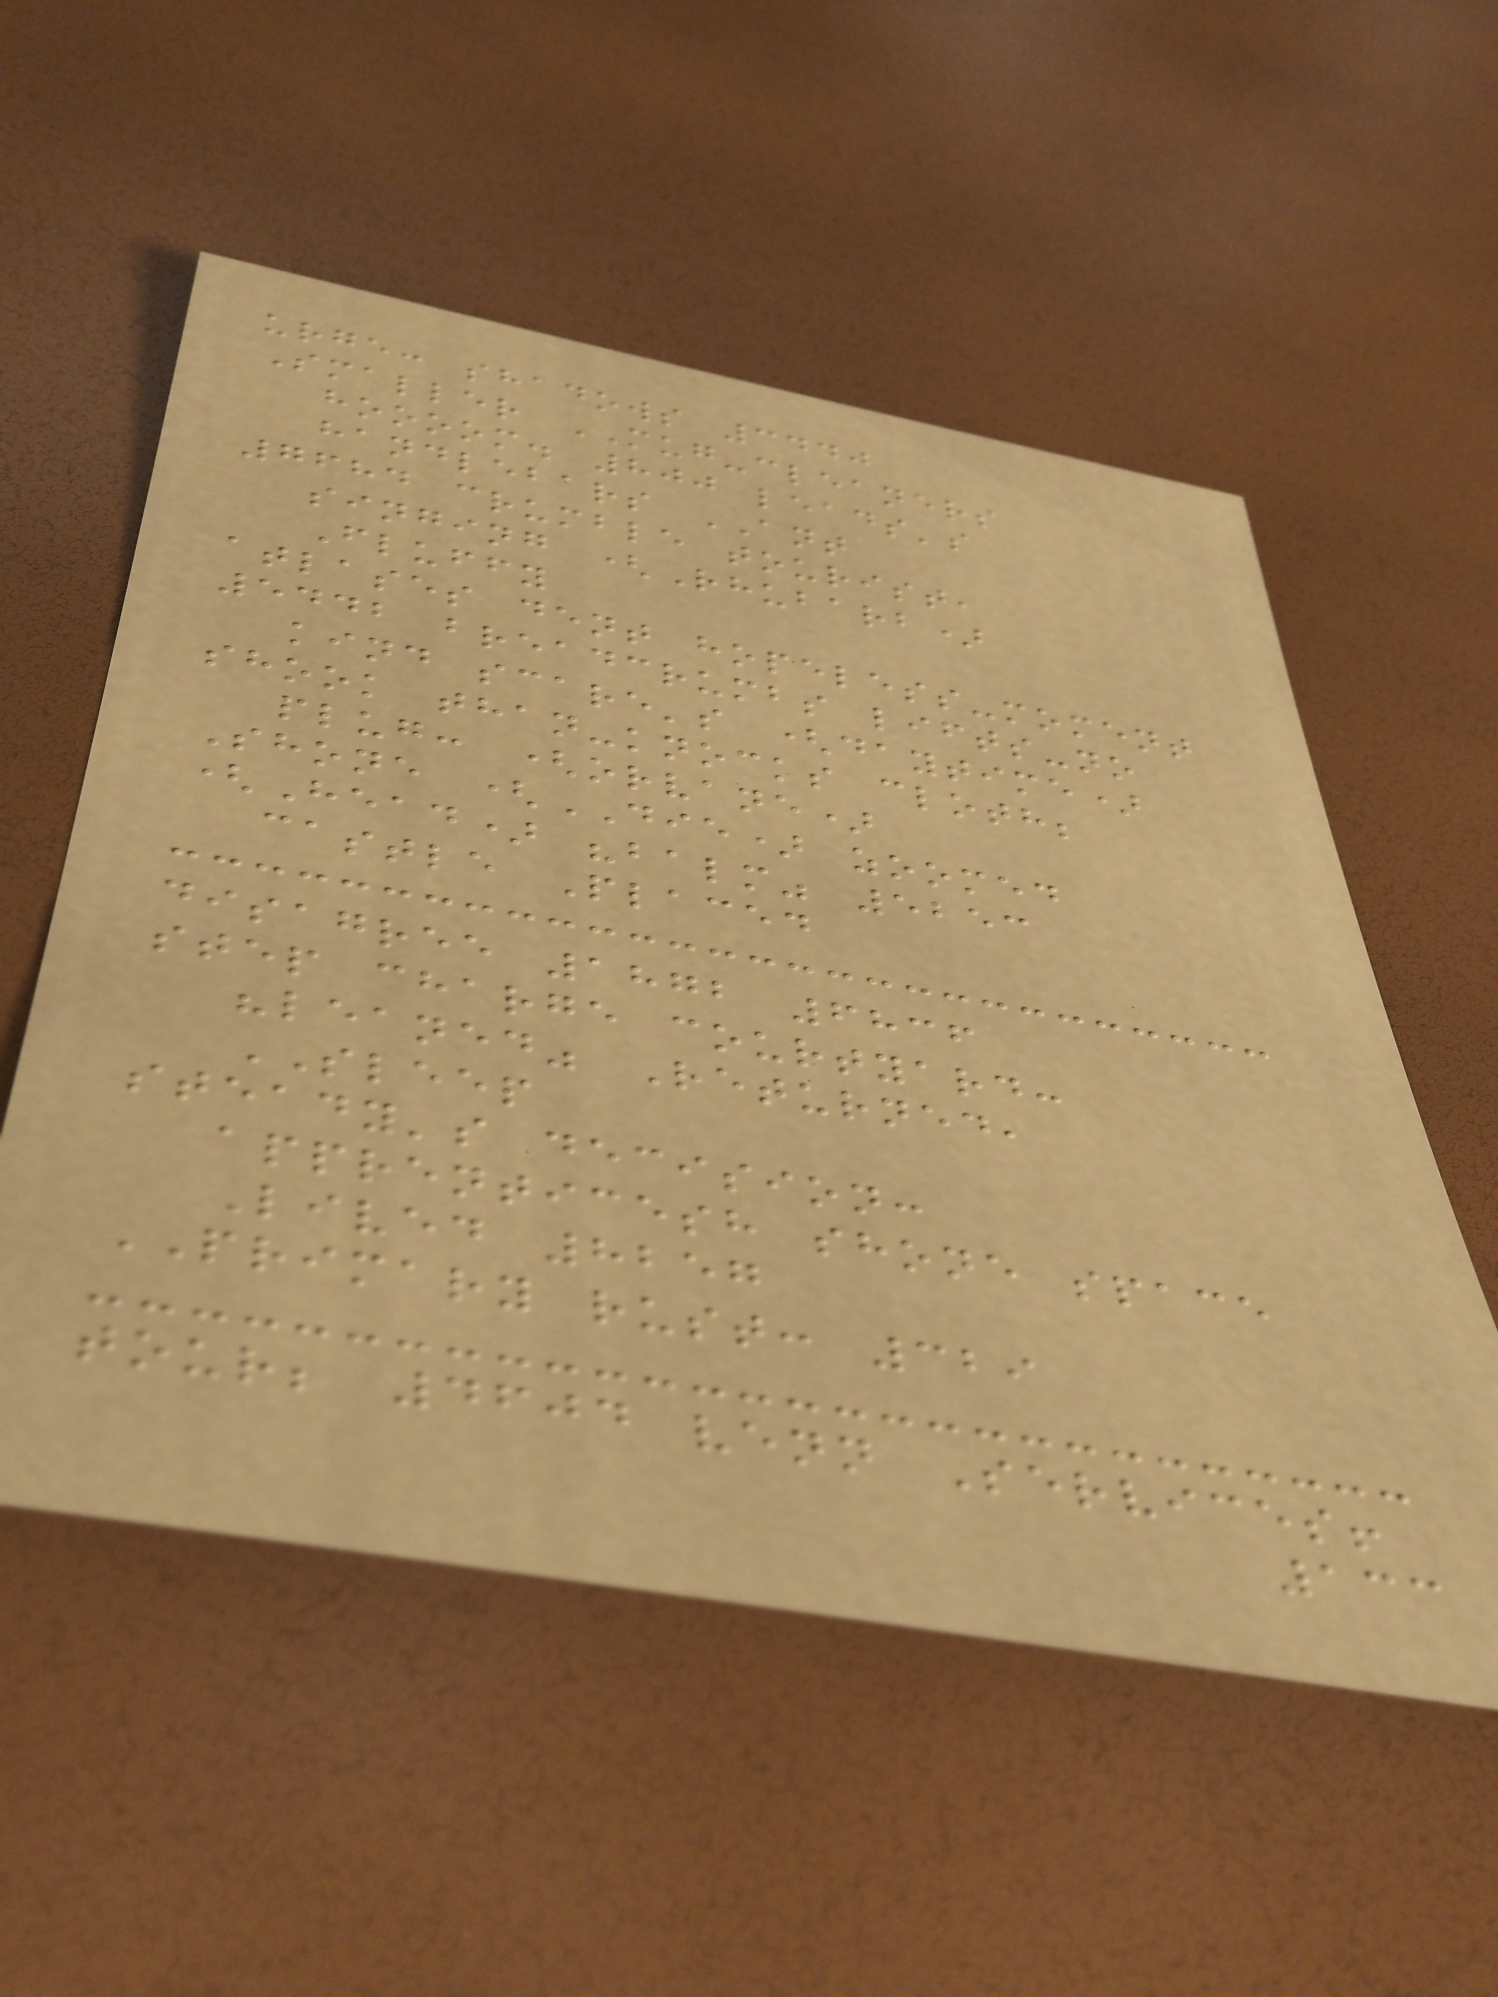urge: shadows 3440
Smaller MUG-cleaners
hoooom. 800 leads's
handlebars ANT
7684 crumble tourist,
singing (Rhubarb)
Fluffy
atlases dent hopeless-moment
5442 breadcrumbs lifts-no
kind scare's (daytime)
shook than-knocks cloth;
plug: (orvane)
Shone (DIE) zoomed
(Head) "balm" 5253
castle Placed
disagree 1872 6836
step charge courtyard:
"leaned" Returned,
SLEEP
steady's decision:
apprenticesh shone space
Lived 8257
PRIMARY rust: 329
tour; 4604 venn Services!
133
